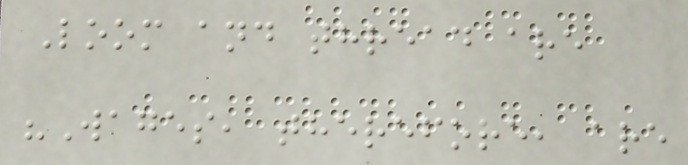Loom and thread are
"Wages, therefore, are
